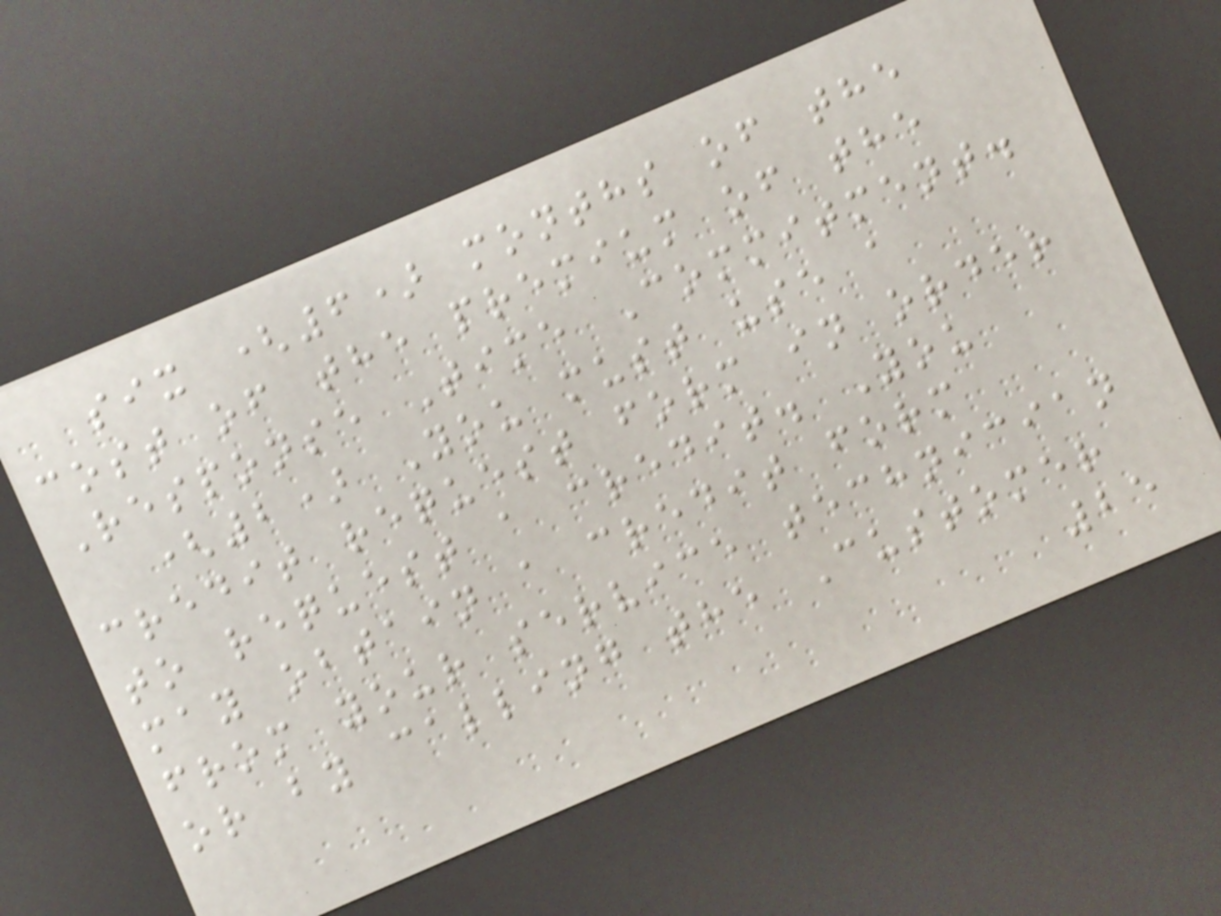six (6) months of the
cost of the premium of the
Response Time Commitment.
(2) You must use a
credit request form in order
to request a credit. You
may obtain a credit form
from your service technician
or by calling the Customer
25
